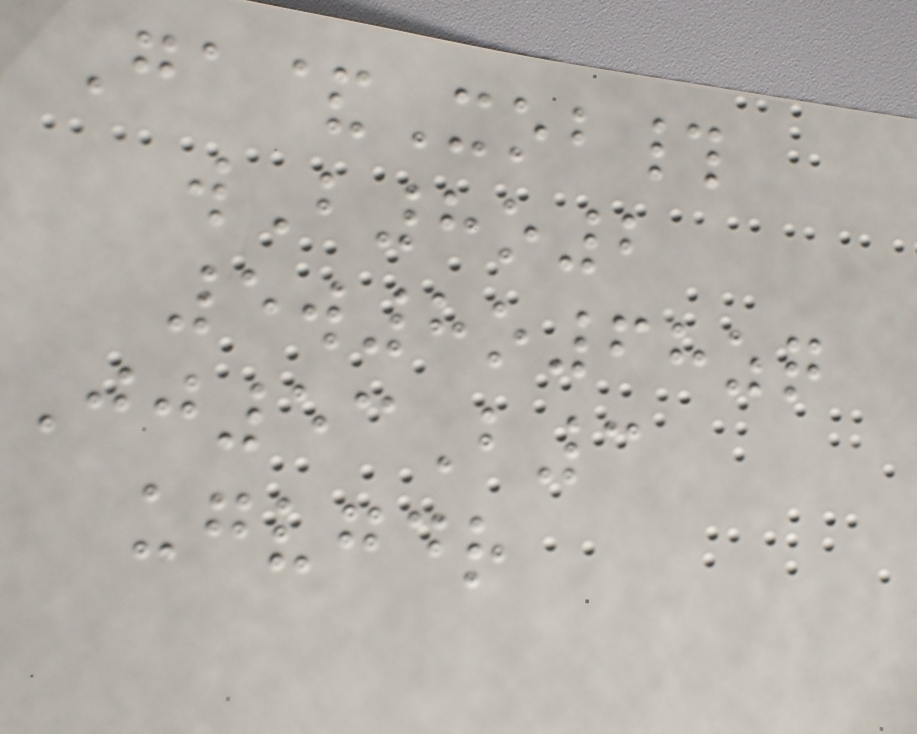Ga&Xob#
wB8o2
5w8o68zq
Jj53B3
ugvgdr
